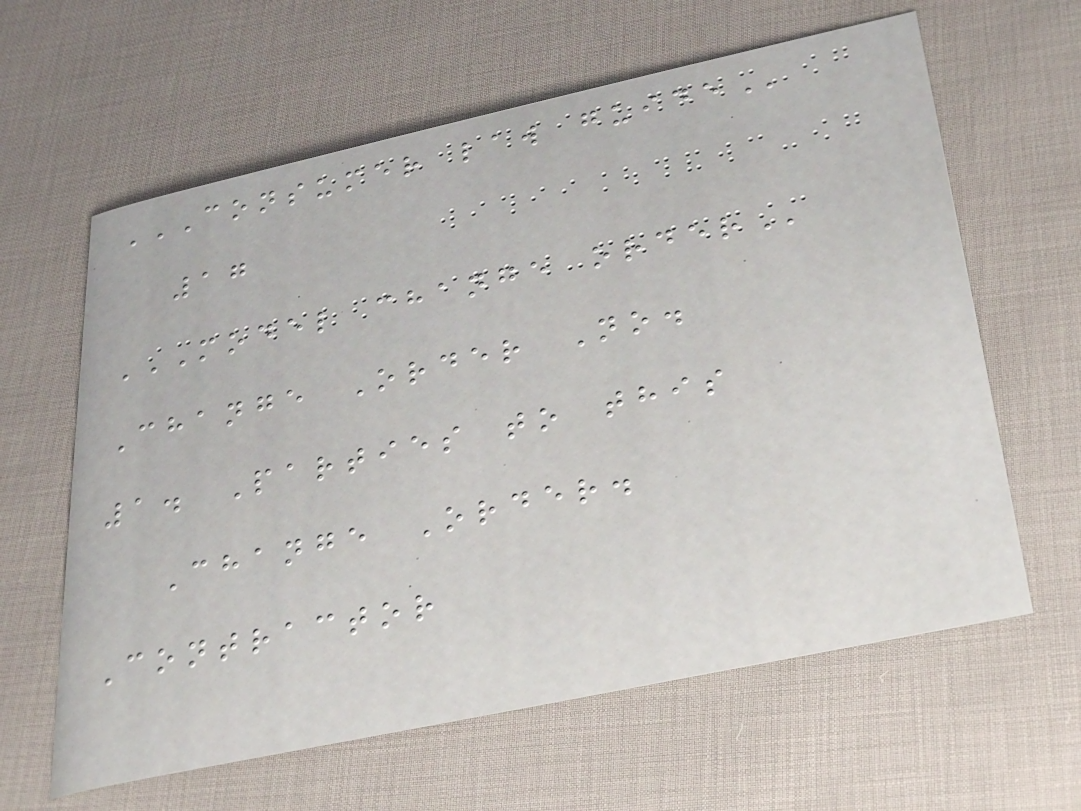CONSUMER LAW GUIDE
17
MODEL CHANGE ORDER
Change Order No.
1. Parties to this
Change Order.
Contractor
